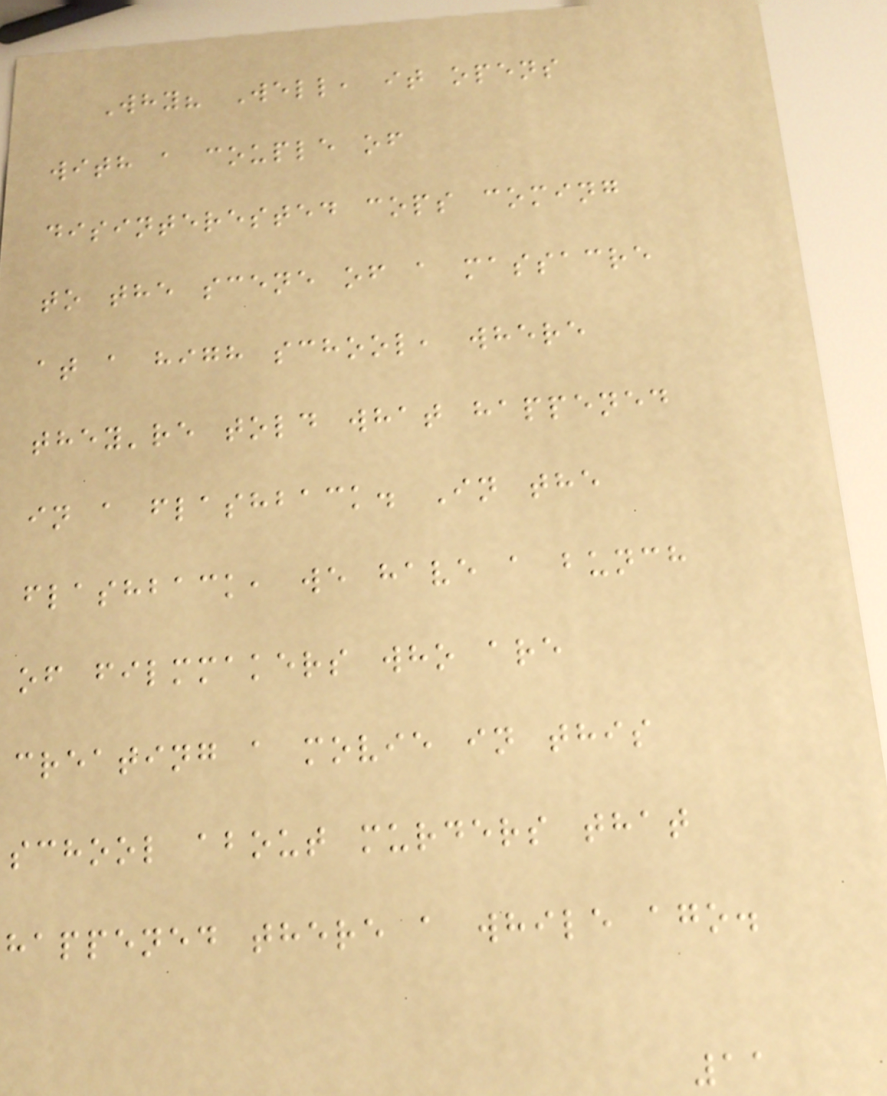Why? Well, it opens
with a couple of
disinterested cops coming
to the scene of a massacre
at a high school, where
they're told what happened
in a flashback. In the
flashback, we have a bunch
of filmmakers who are
creating a movie in this
school about murders that
happened there a while ago.
11
